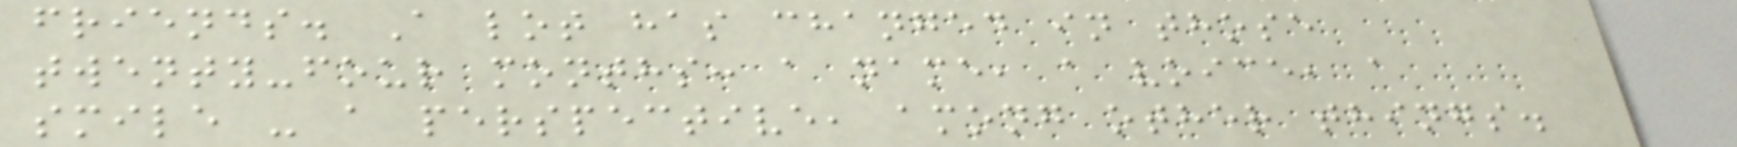friends. A lot has changed in those
twenty-four months: a name, a voice, a
smile - a perspective, among other things.
